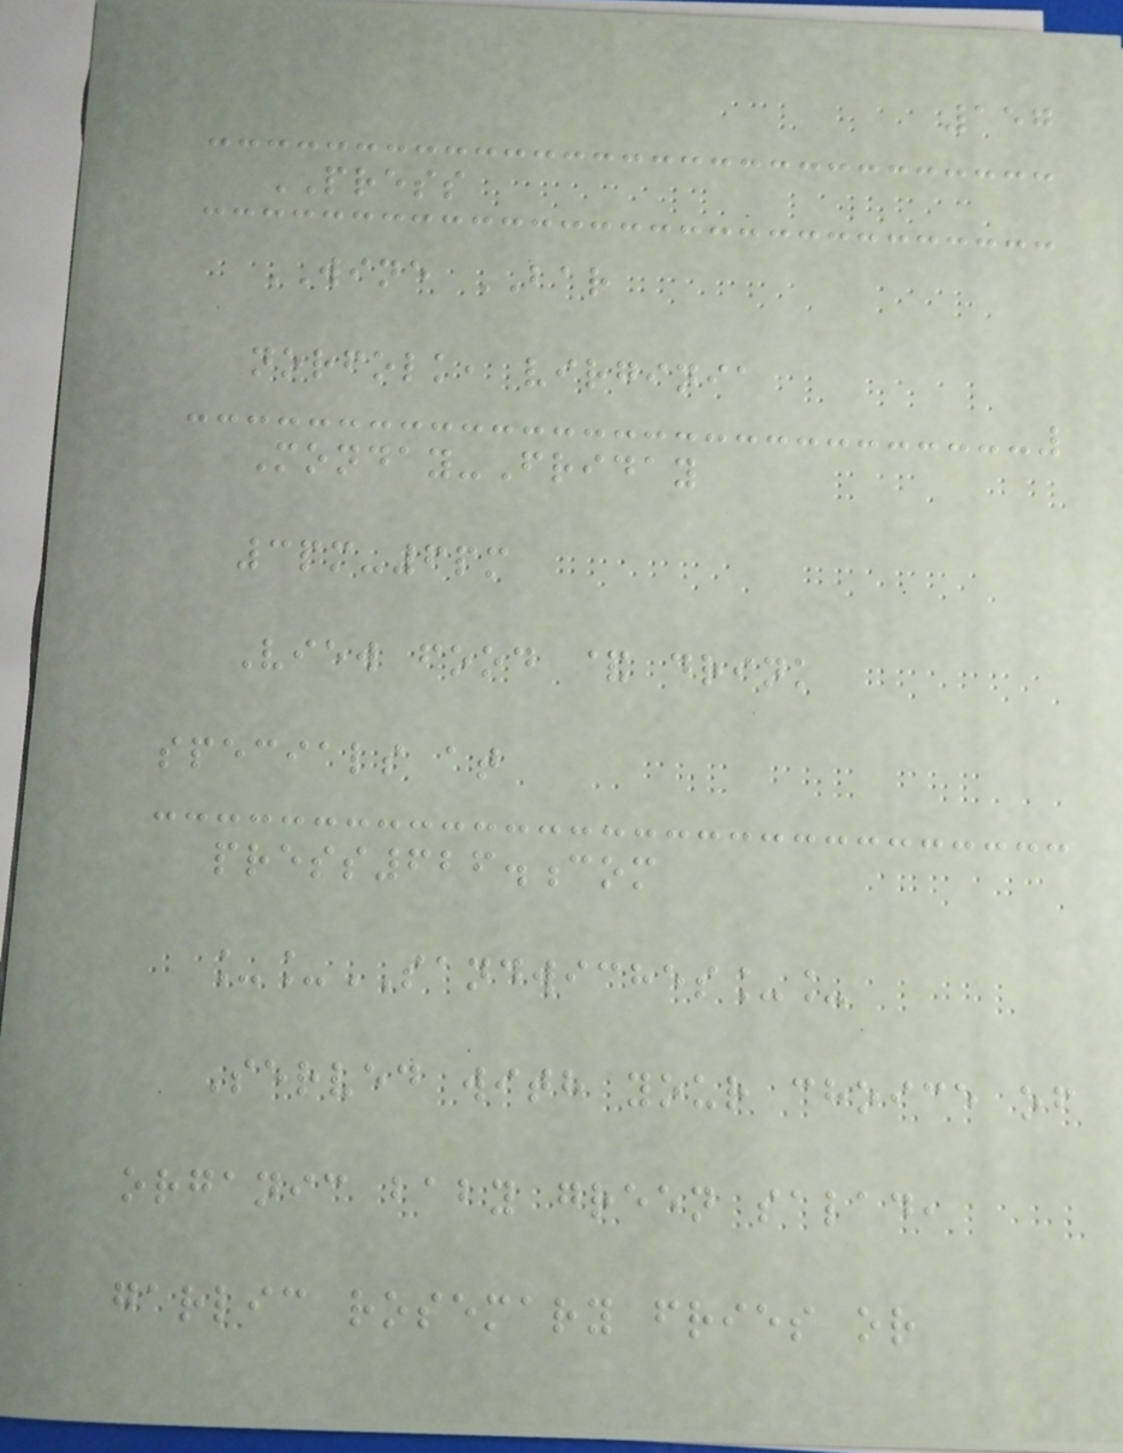157
PRESS
WINE BAR
norfolk, virginia
Monday-Friday
3pm-6pm
View food & drink
specials at
press626.com
__SANDWICHES__
Served with your choice of
organic baby green salad,
garlic rosemary fries or
